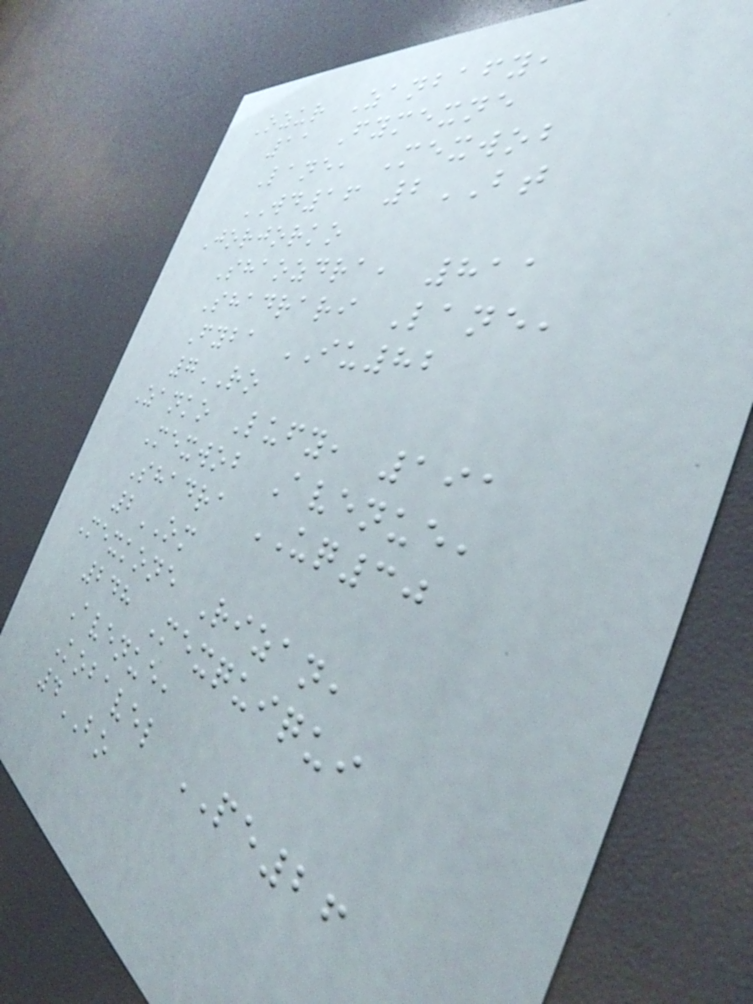Ozur Zanbafy,
11 Fymexne
Lane, Mexwob
WD16 2BT
Jorjorko
Shaozdra, 811
Shadrari Lane,
Fyba IU82
7RO
Zanko Lufy, 191
Mexwob Avenue,
Shadra UQ30
2OM
Mexkone Rizan,
248 Mexquiqui
Avenue,
Kobavel PE26
4BO
